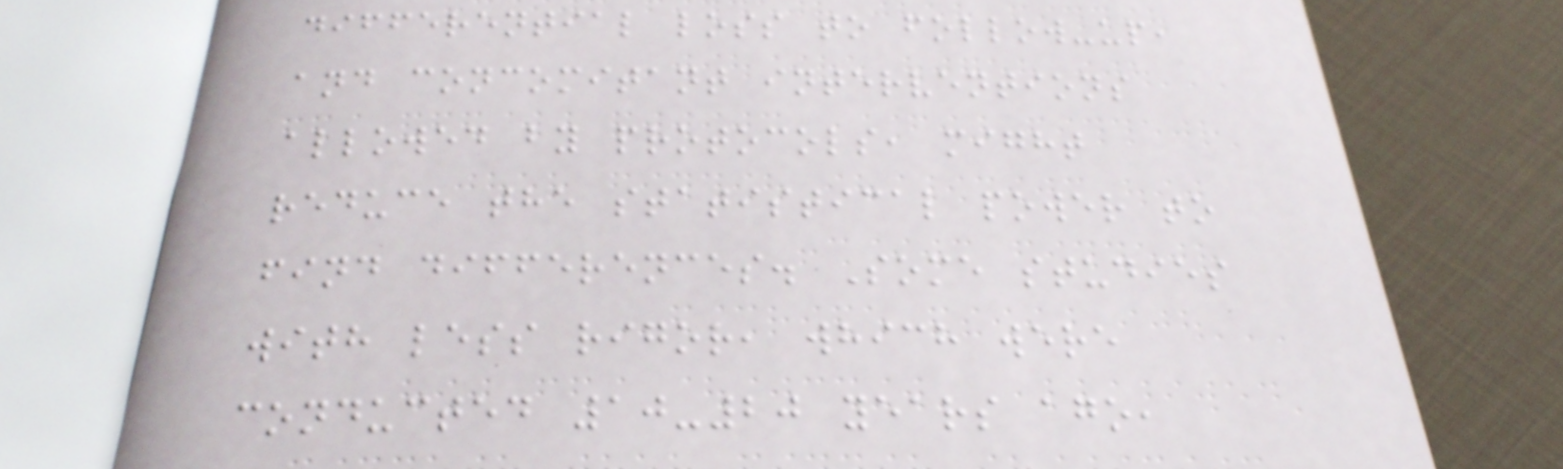differential loss to follow-up,
and concomitant interventions
allowed by protocols, might
reduce the statistical power to
find differences. Some studies
with less rigor, which were
conducted 10-20 years ago,
